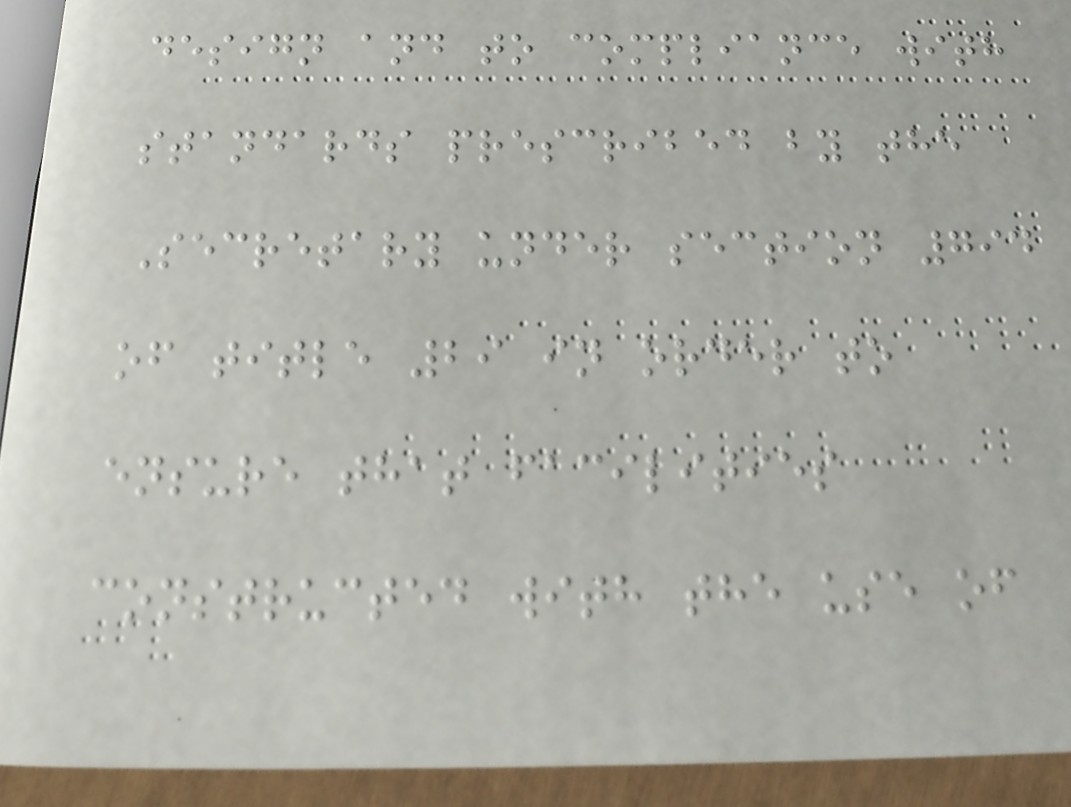design and to compliance with
standards prescribed by the
Secretary under section 794
of title 29 in order to
ensure that facilities
constructed with the use of
